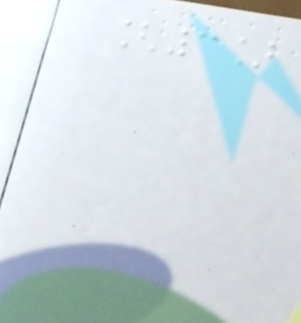[3]
